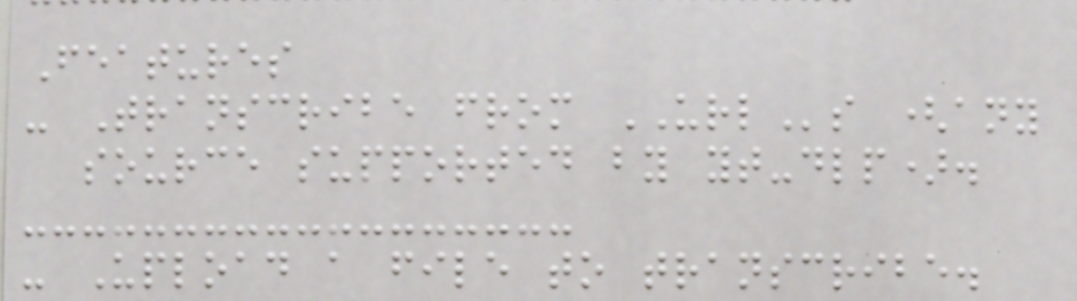Features
- Transcribe from URLs (any
source supported by yt-dlp).
- Upload a file to transcribe.
